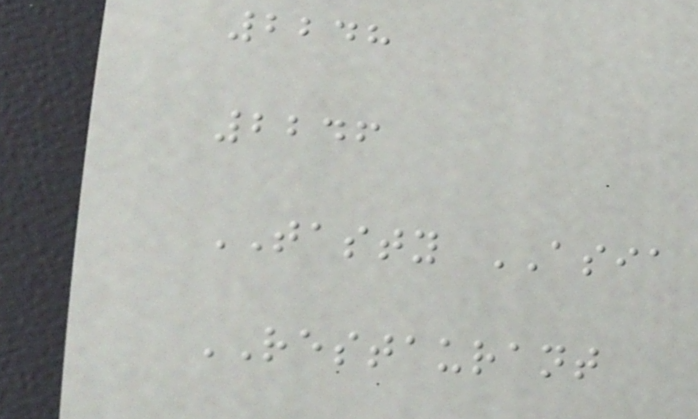2248
2246
TASTY ASIA
RESTAURANT
